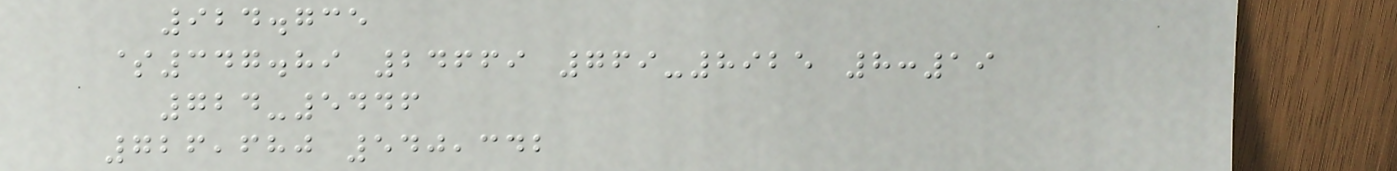924.735
$347.89 24669 769-8925 8:19
724-5446
726,680 540,342
